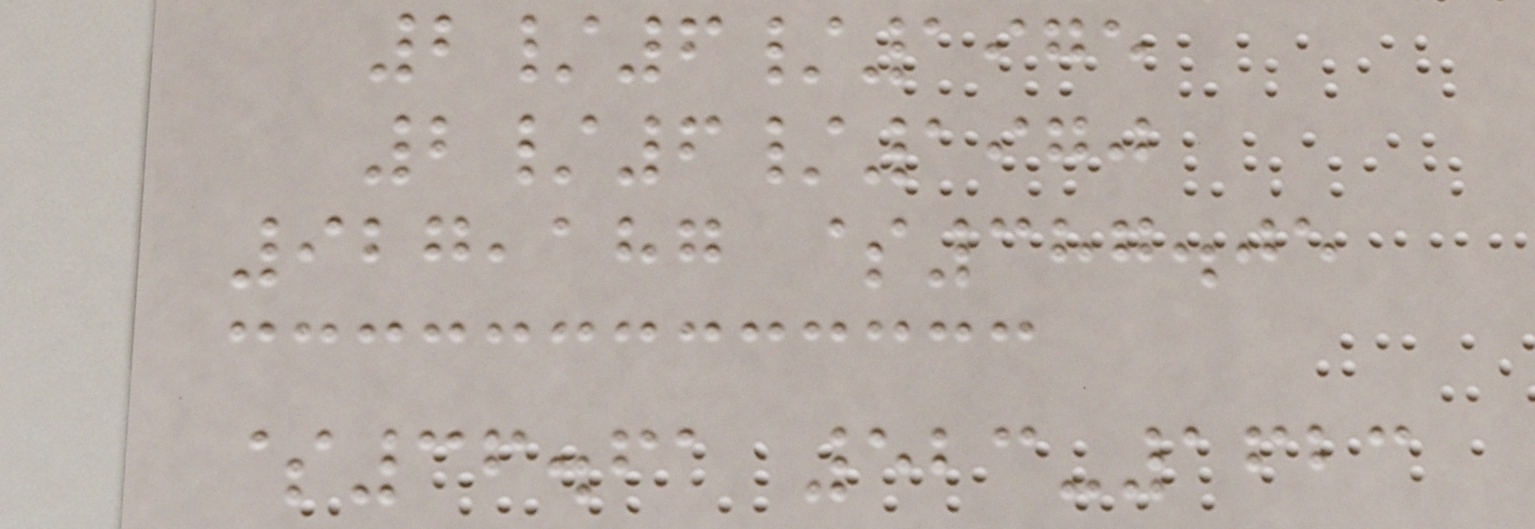2/6/1975
2/6/1970
927,187 $387.05
$36.61 523-1623
